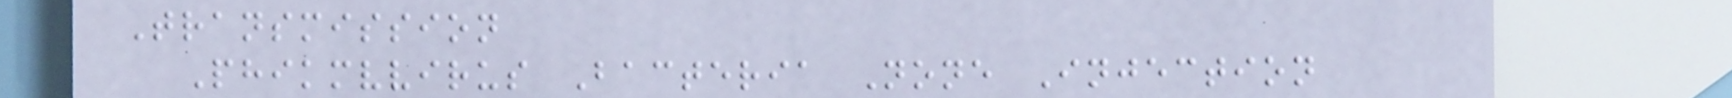Transmission
Phikmvvirus Bacteria None Injection
